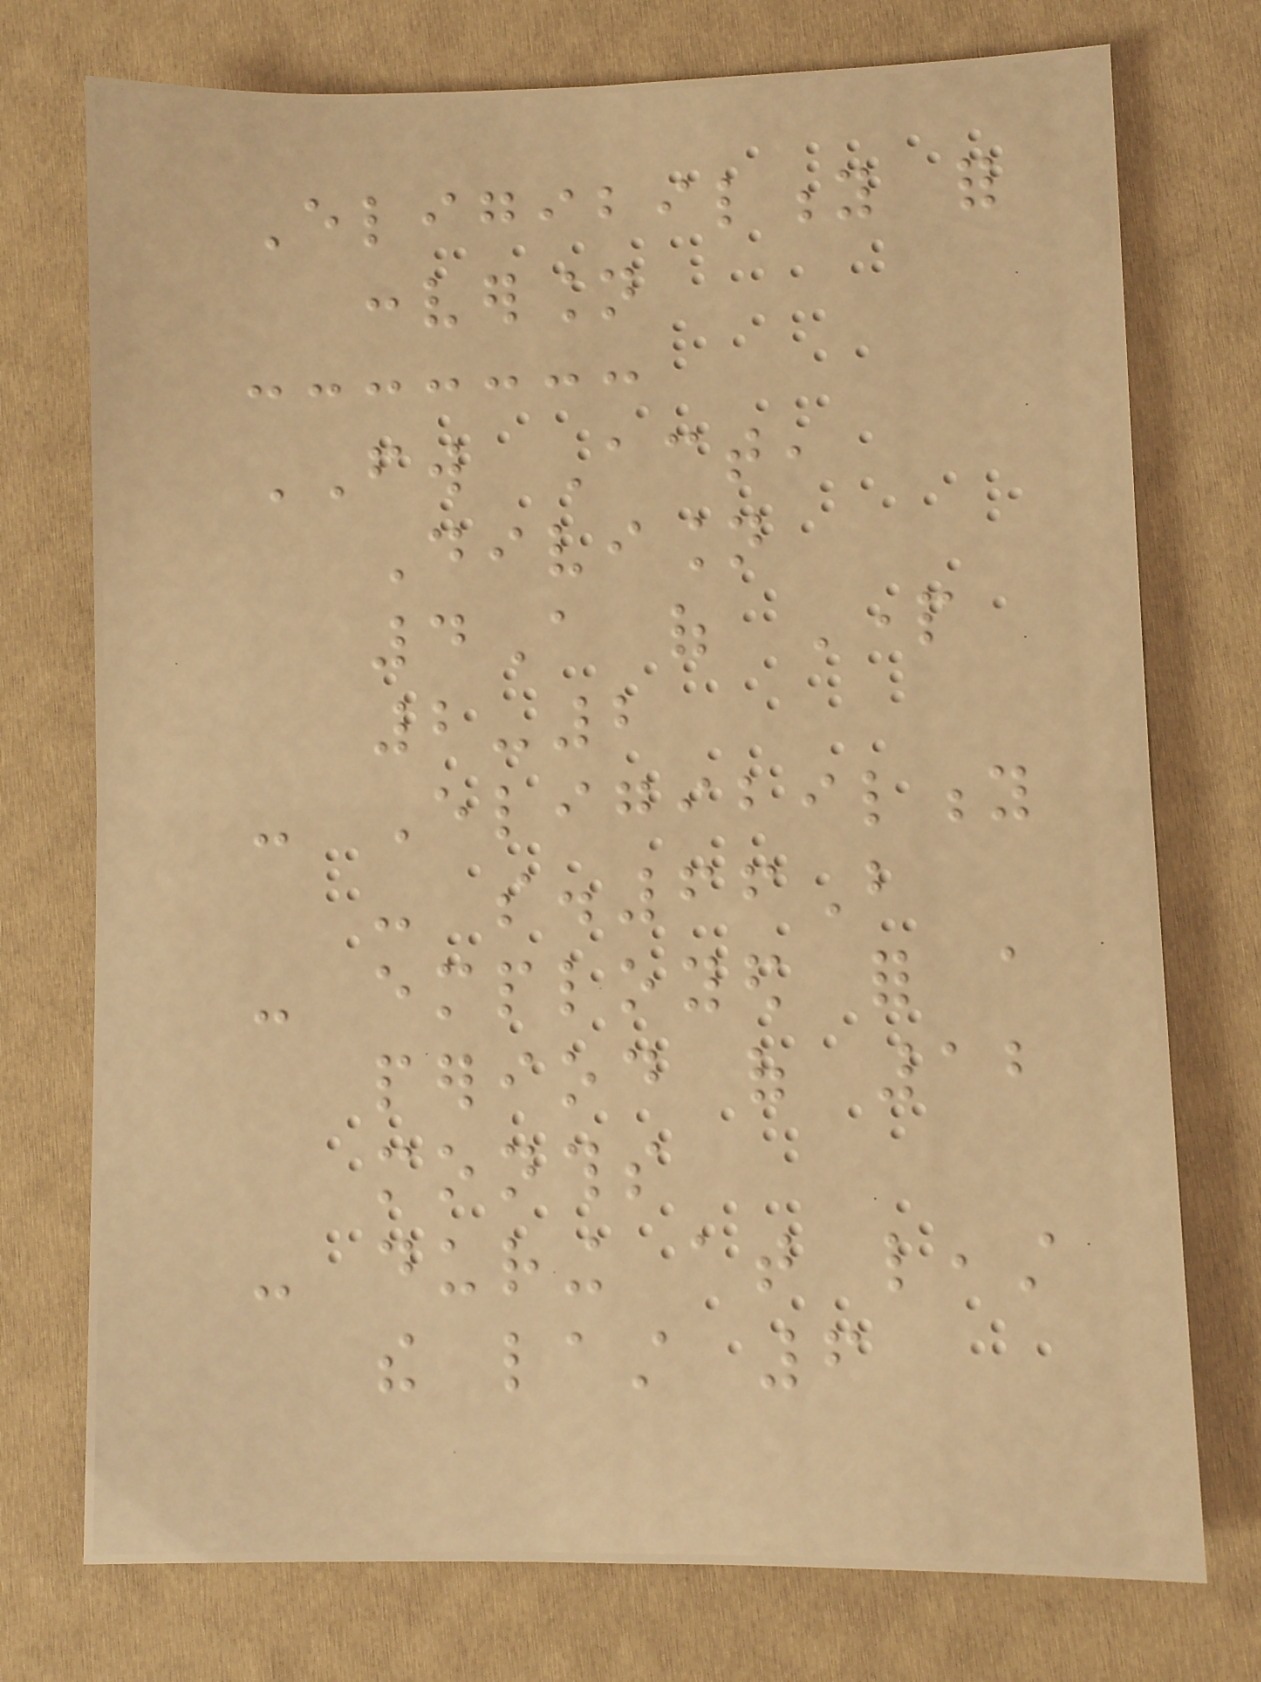Eligibility for
conversion
FW Act,
Division
4A of Part
2-2
- Eligibility
- s.66B
- employed for a
period of 12
months
- during at least
the last 6
